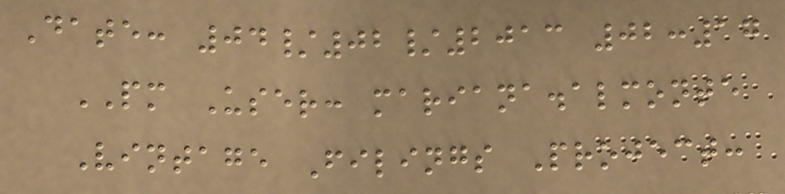Date: 04/02/2013 02:17
PM User: mariana.almonte
Vintage Filings Project:
